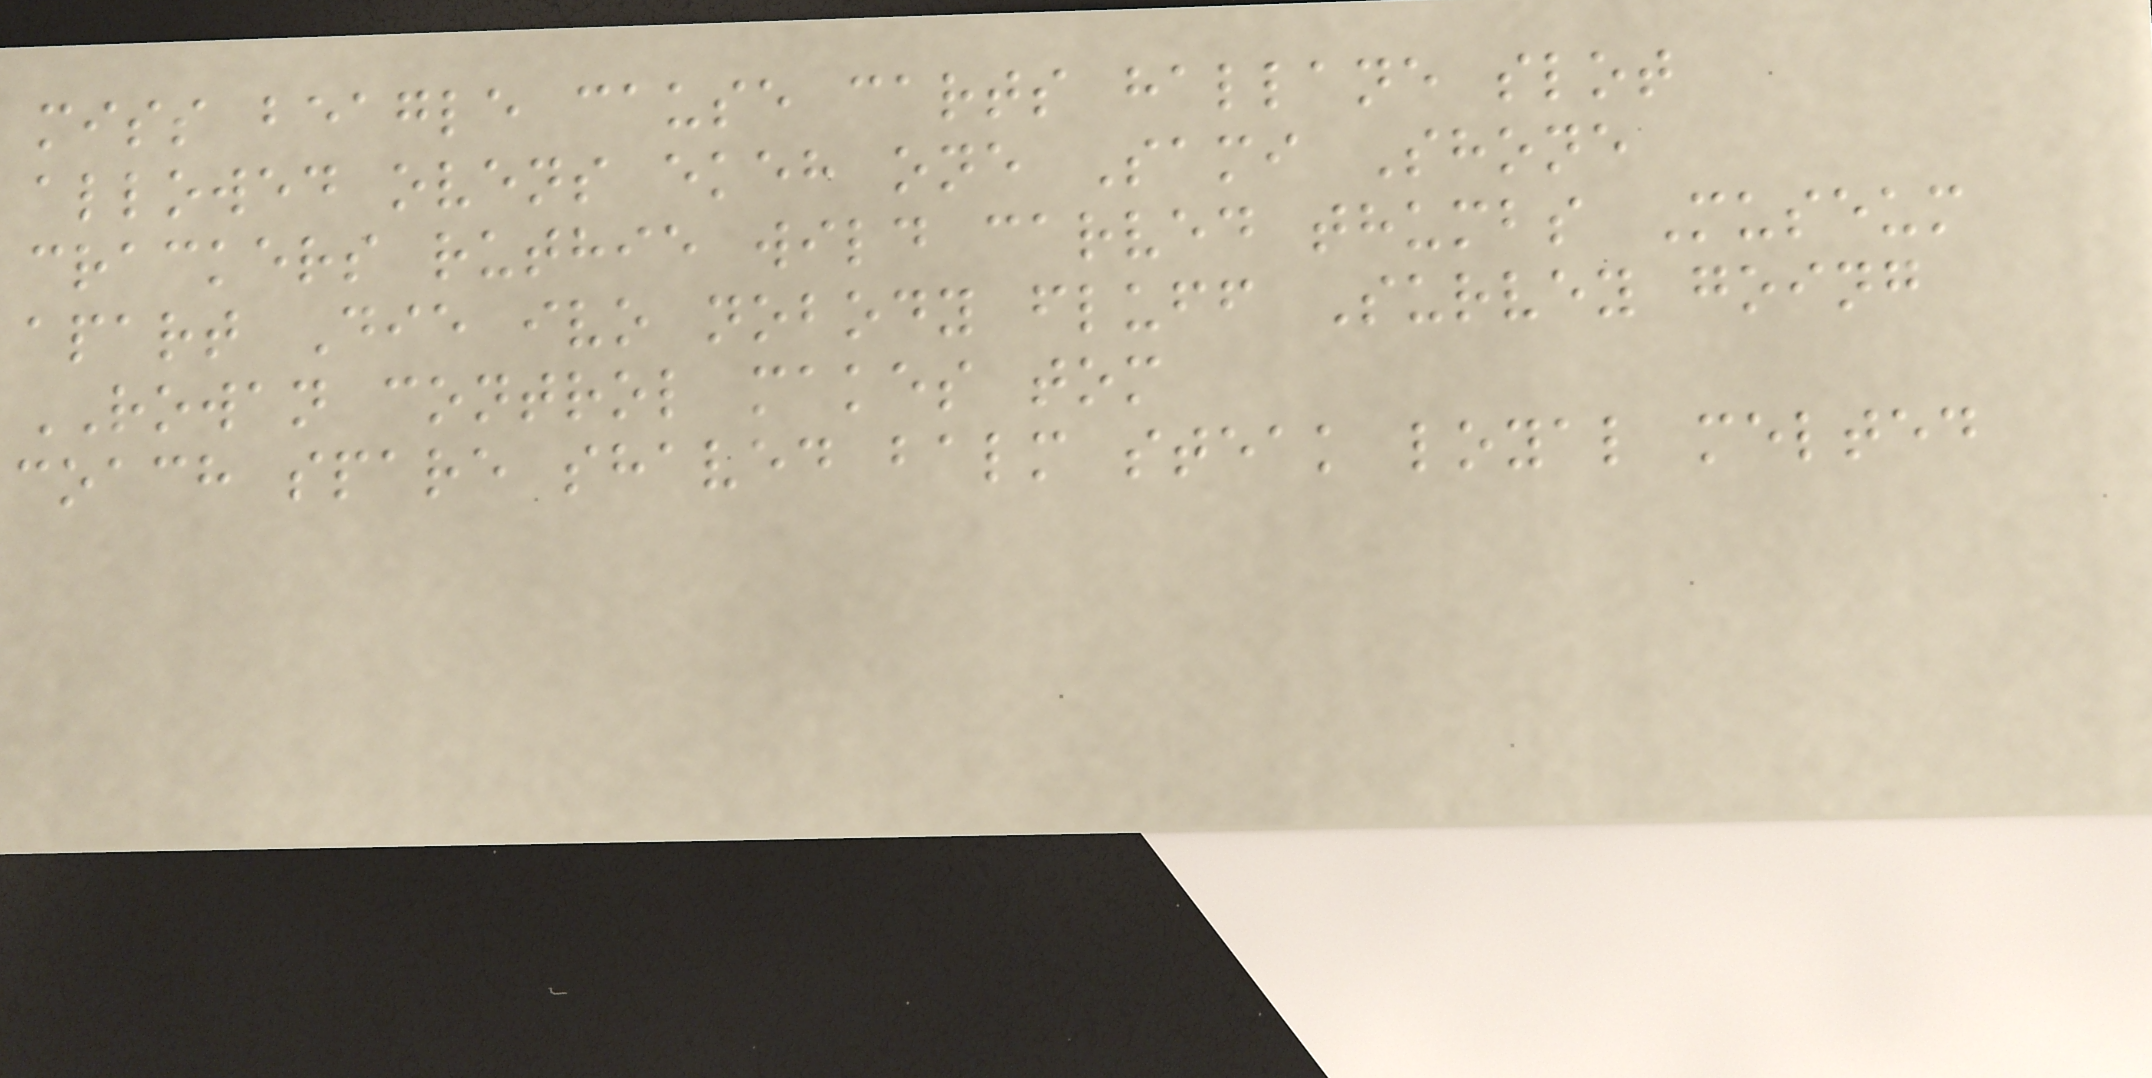miss beagle cause carts hallane slot
allowed ovens ekeh one Sami Shone
crackers ruthie wild carved thumbs Museum
apart Die ivo nobody fluff Survey going
ROWAN control makes tom
coach spare shaved balm steak loyal melted
